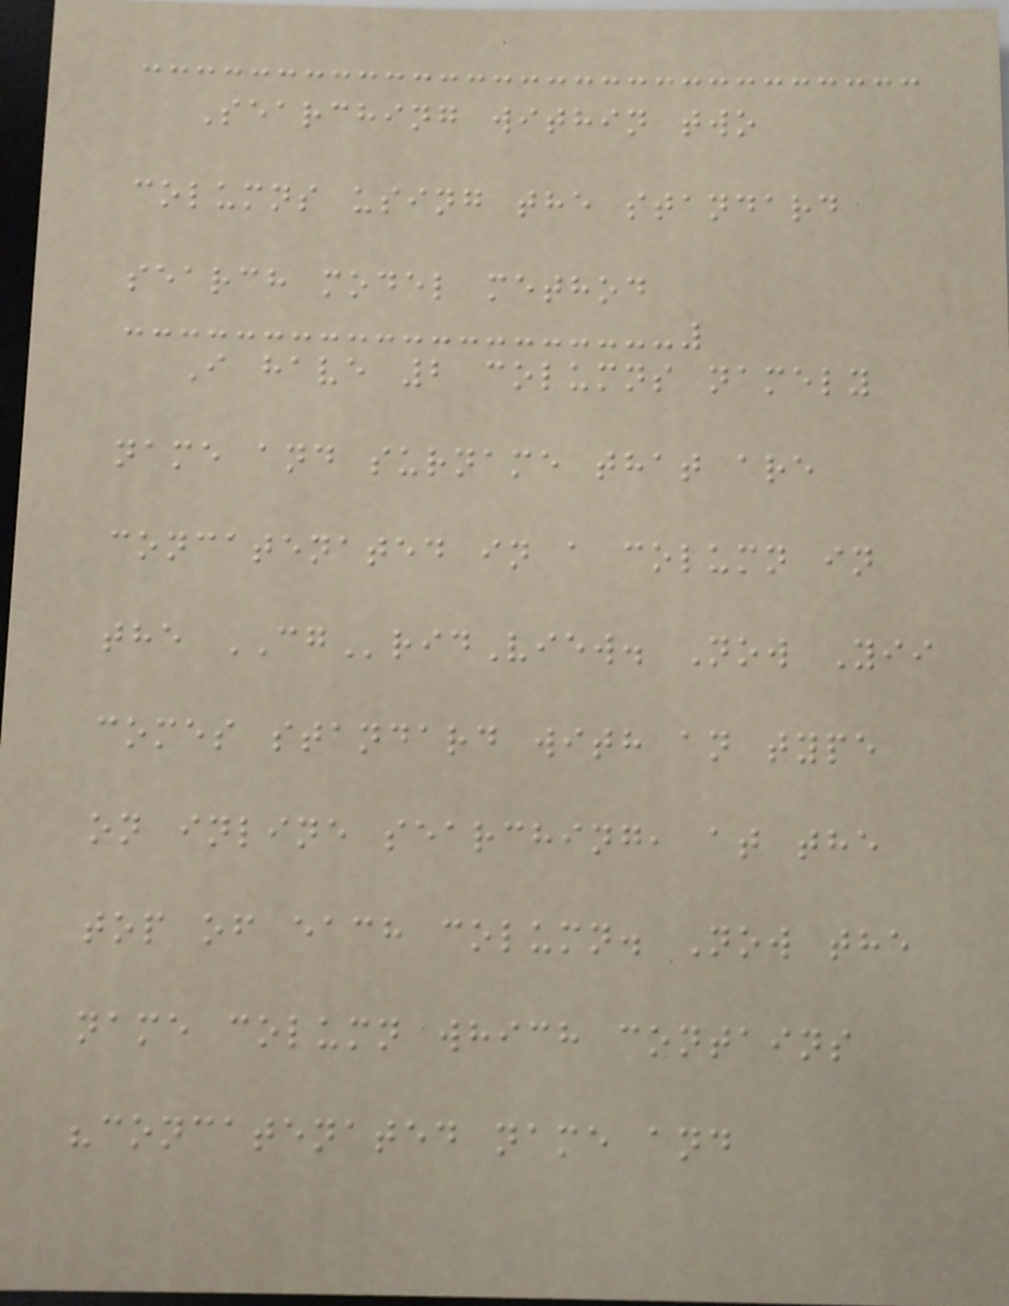Searching within two
columns using the standard
search model method
I have 2 columns namely
name and surname that are
concatenated in a column in
the CGridView. Now Yii
comes standard with an type
on inline searching, at the
top of each column. Now the
name column which contains
"concatenated name and
